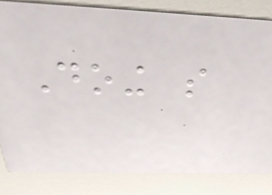Doing so
